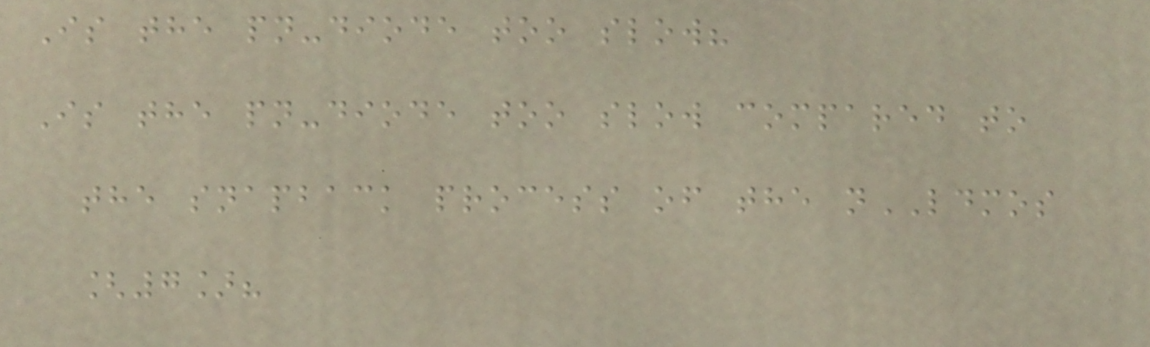Is the pn-diode too slow?
Is the pn-diode too slow compared to
the snapback process of the nLDMOS
[7]?
